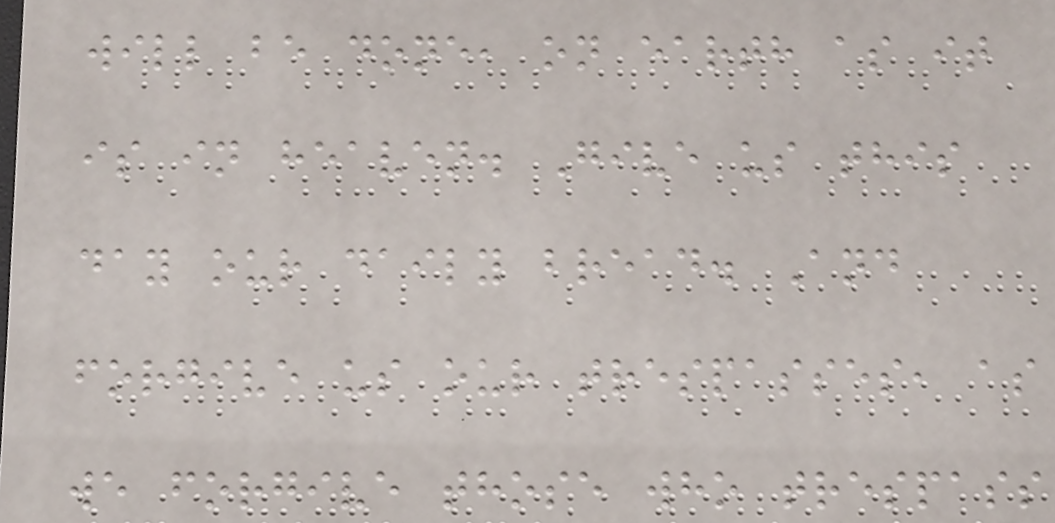will be done, on earth as it
is in heaven. Give us this
day our daily bread. And
forgive us our trespasses, as
we forgive those who trespass
